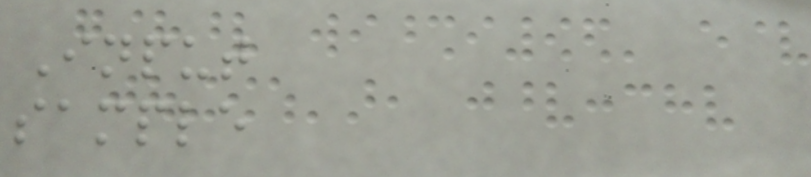Input
sample
